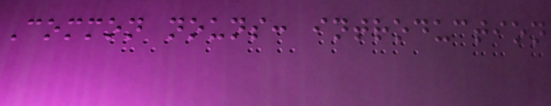Common nouns: introduction
